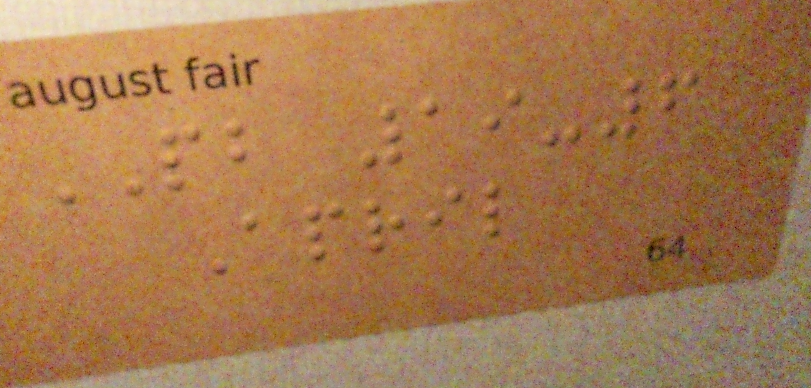PB 19-6
April
